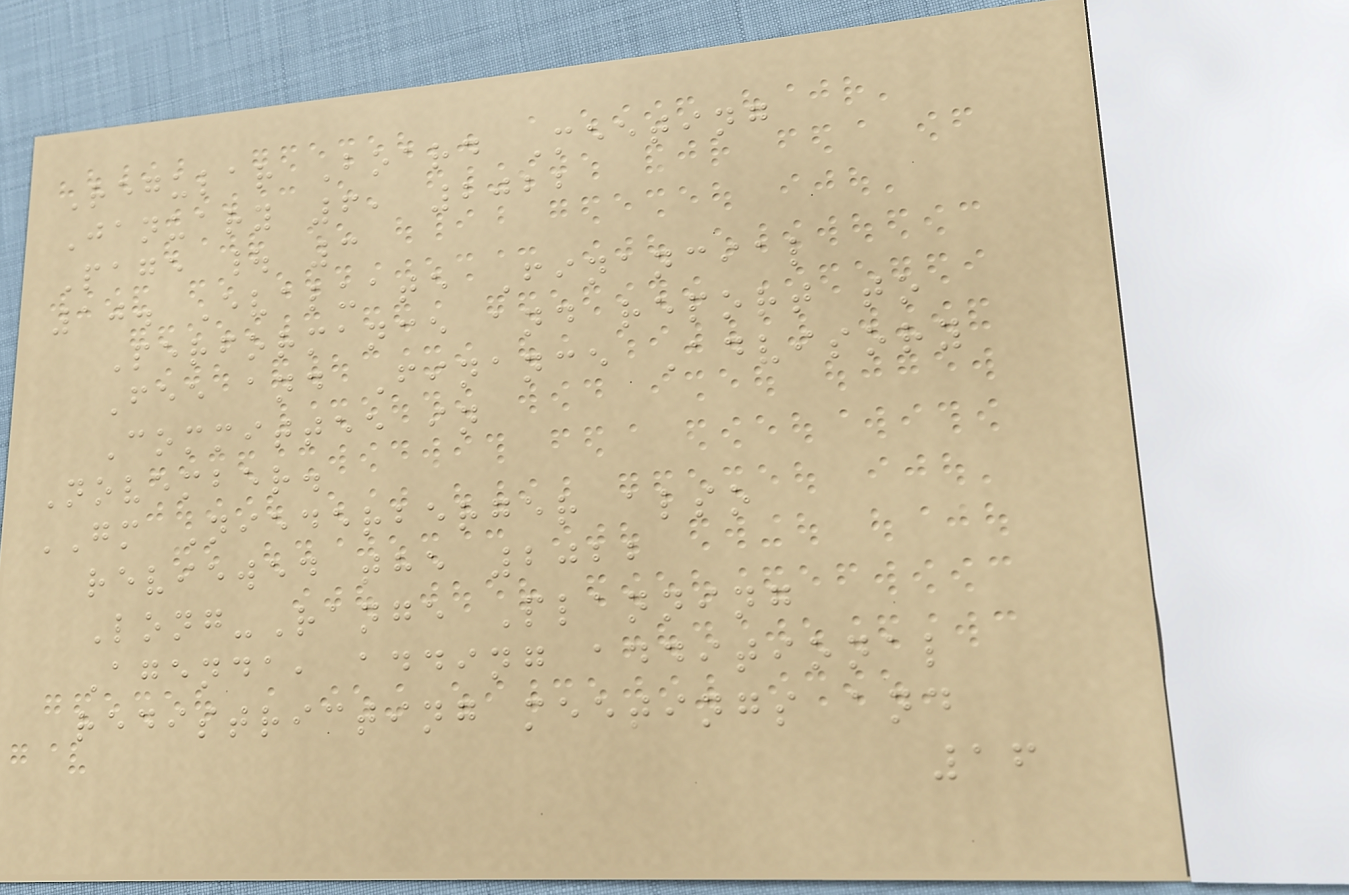Regular Board Meeting
January 6, 2022
Page | 3
10. Evaluate Financial
Performance and report to
Fee and Finance Advisory
Committee in
November.
GM Niederberger also
reviewed the 2022
Long-Range Planning
Agenda, adding additional
redistricting meetings and
16
